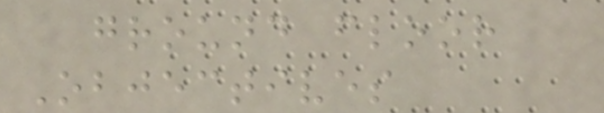ground floor
Objectives
